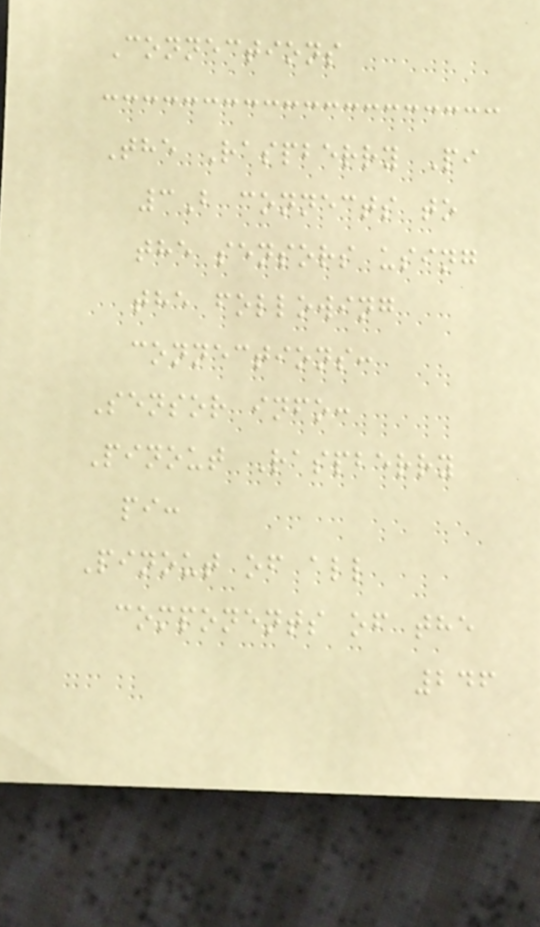Connections
The Raspberry Pi
3B connects to
the sensors using
the following
connections:
Sensor info:
Pinout Raspberry
pi:
Pinout of all
components of the
246
